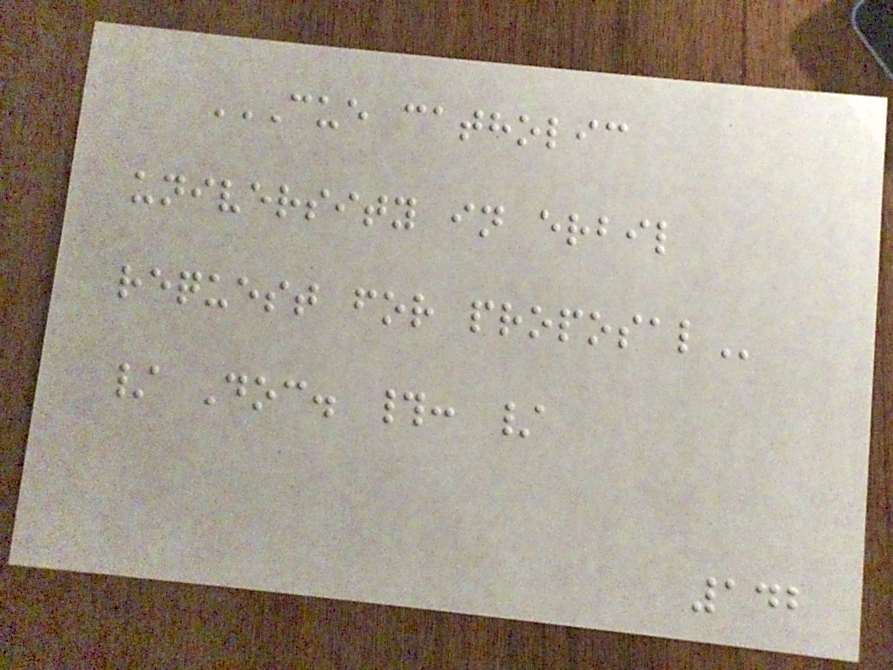CUE CATHOLIC
UNIVERSITY IN ERBIL
REQUEST FOR PROPOSAL
/ Doc. #: /
142
